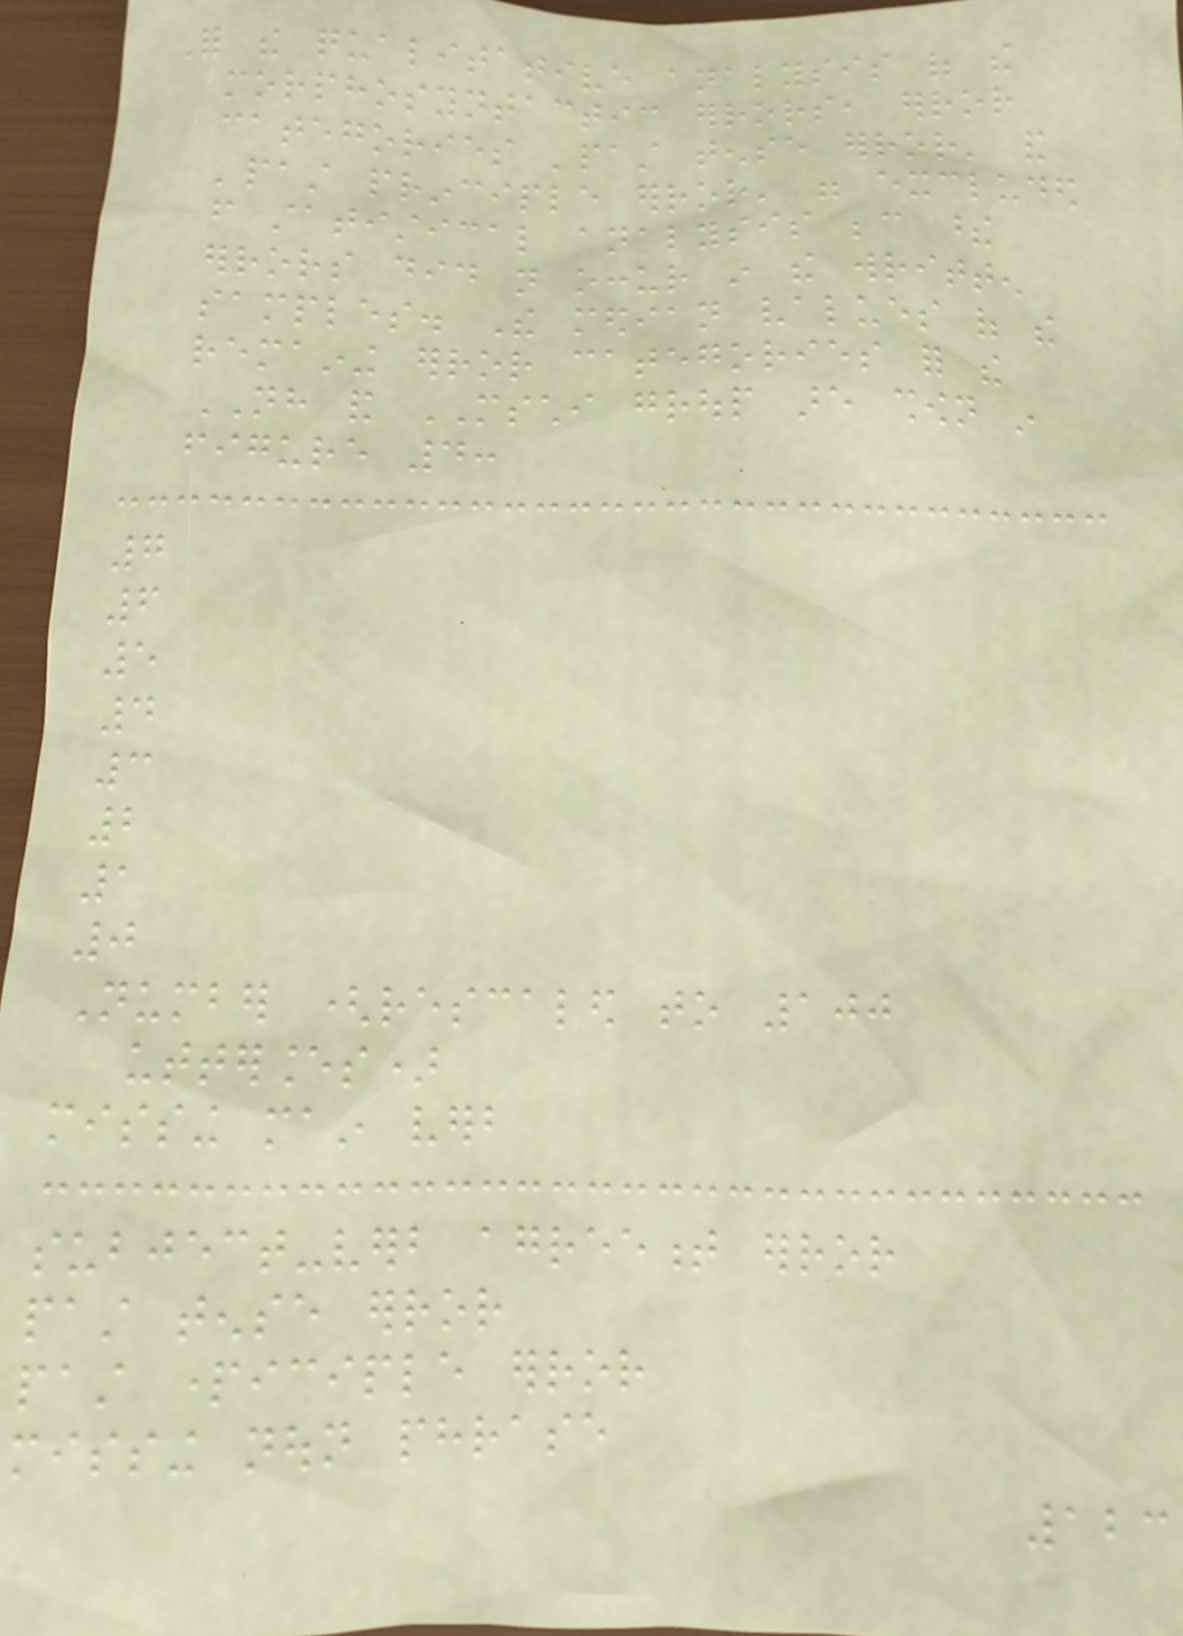For the qualitative analysis of the
morphosyntactic errors, error
categories 'past tense error' and
'past principle error' were excluded
from statistical analysis because these
errors did not occur in the written
samples. The median values of the
remaining error categories for the
NH and MSCHI group are shown in
figure 4:
7
6
5
4
3
2
1
0
Number (rescaled to 100
utterances)
missing main verb
subject-verb agreement error
past tense error
past participle error
missing noun phrase
123
